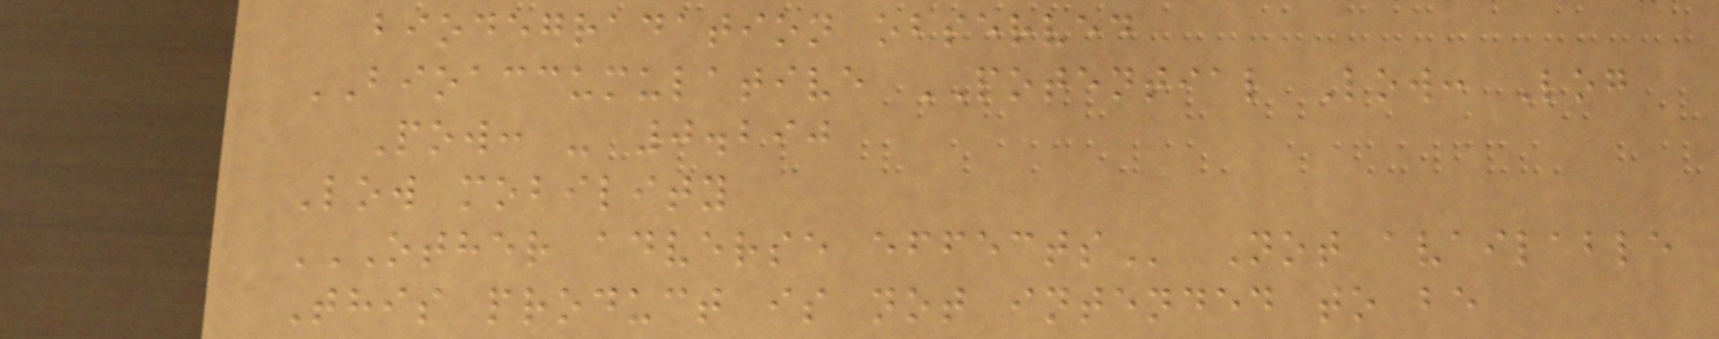biodegradation observed
BIOACCUMULATIVE POTENTIAL Low: Log
Pow: - 0.290
Low mobility
OTHER ADVERSE EFFECTS Not available
This product is not intended to be
